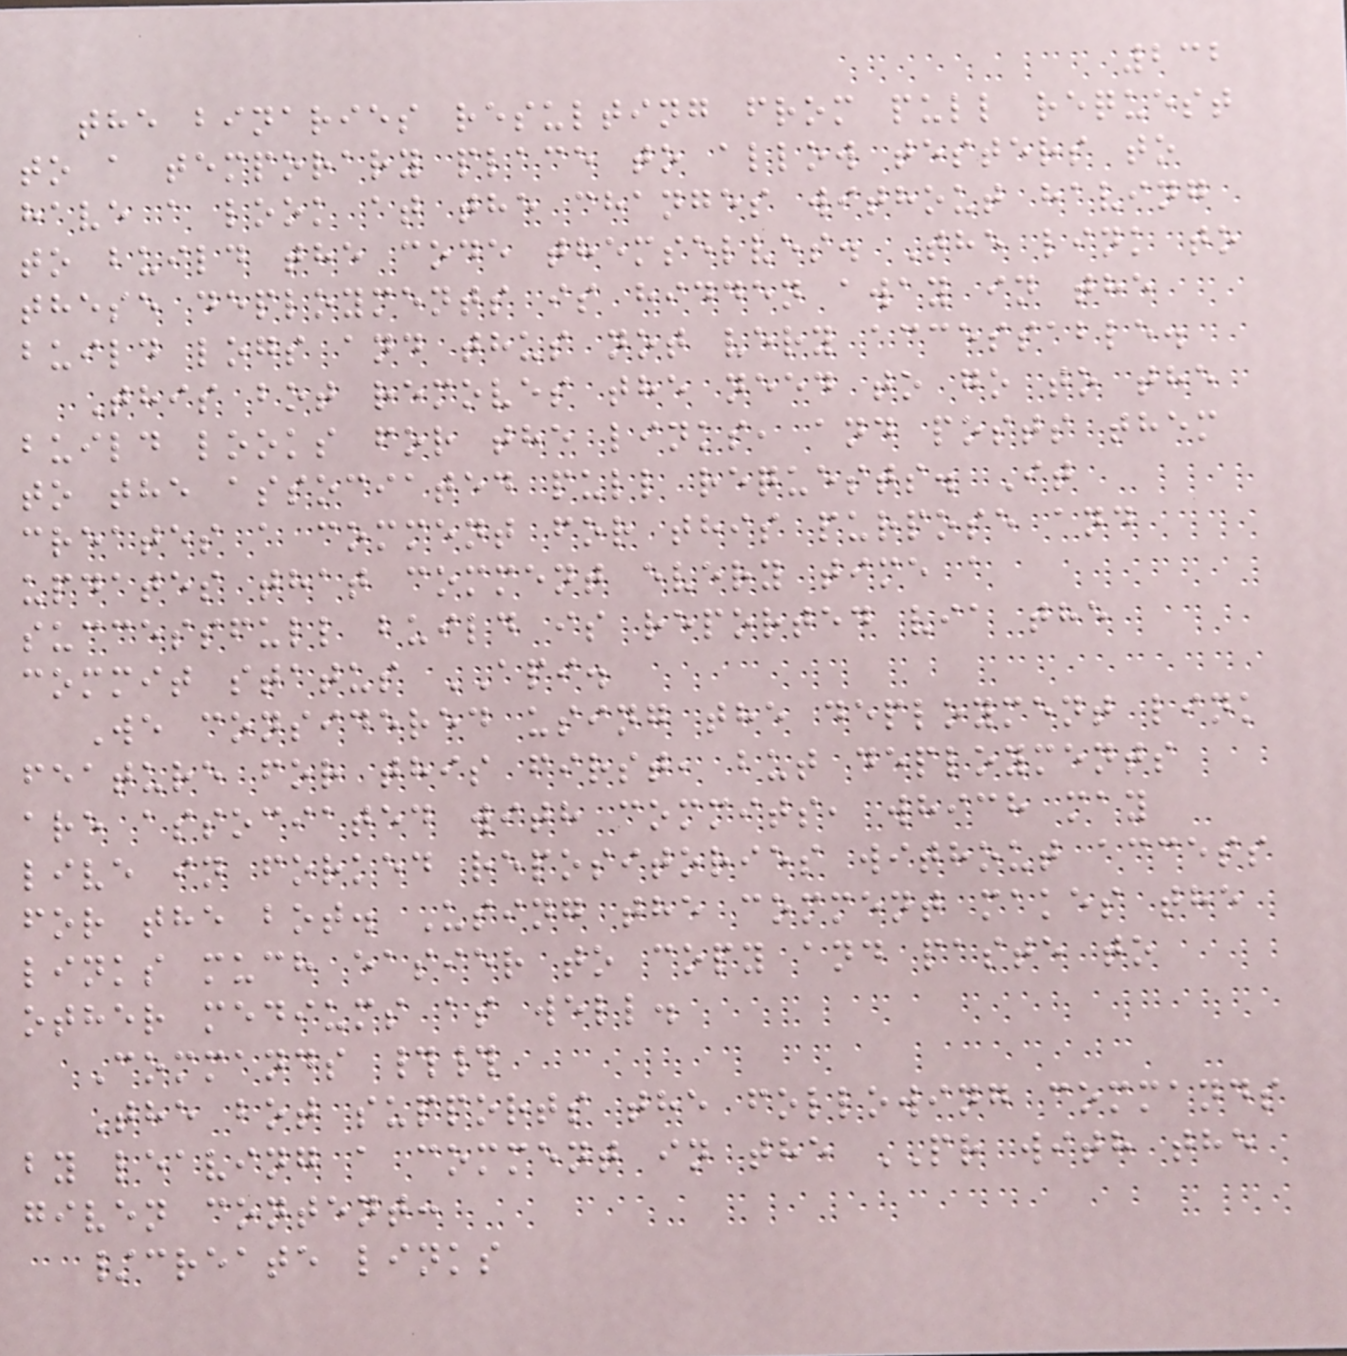232
the binaries resulting from pull request
to a temporary place to allow testers to
have a look at the changes without having
to build the code themselves. The link to
these deployments is hidden away in the
build logs and thus not very accessable.
This bot removes the need to go to the
build looks for the links, and posts them
to the associated pull requests. It
creates a comment for this purpose and
updates that comment every time a
successfull build is reported via the
commit status API.
We considered using the deployment link
feature for this first, but deployments
are associated with commits, which may
live in forked repositories without access
for the bot. Using the comment makes the
links much easier to copy and paste to
other mediums as well.
Commands ##
The bot supports the following commands
by leaving a comment in the PR with the
given content:
/create links
